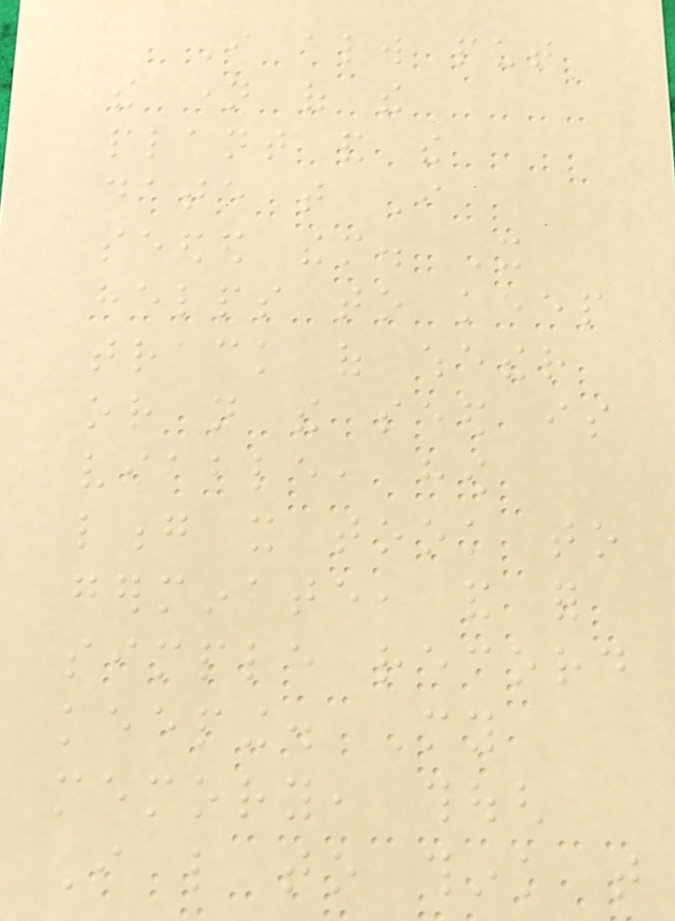I always put
the name of the
plant and the
date that I
seeded them. It
helps to keep
track of whether
or not the seed is
viable, how
long it took to
germinate, and for
simple record
keeping. My
memory, though
I like to think that
